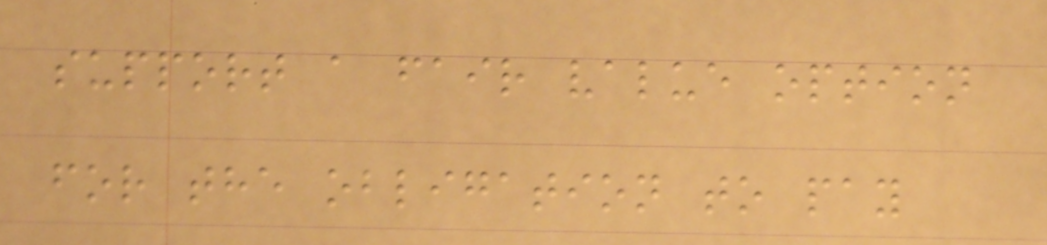support a fair value option
for the obligation to pay
